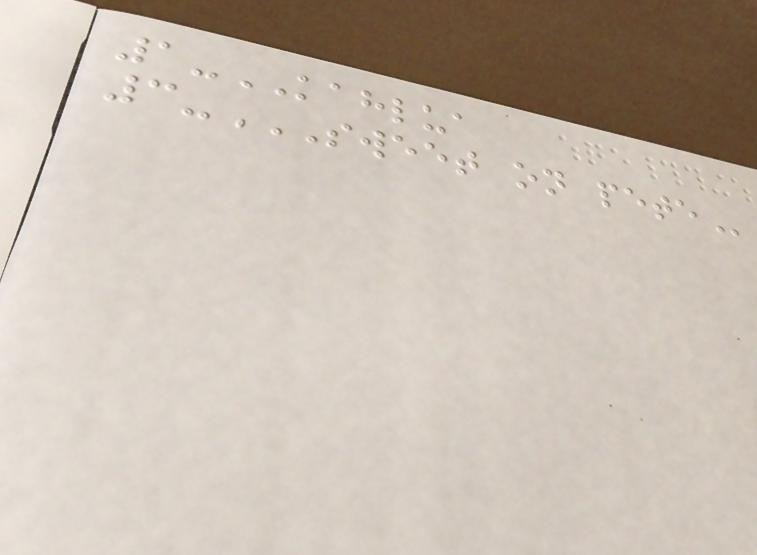1-KAHLUA
3-SWEET ON PETE
